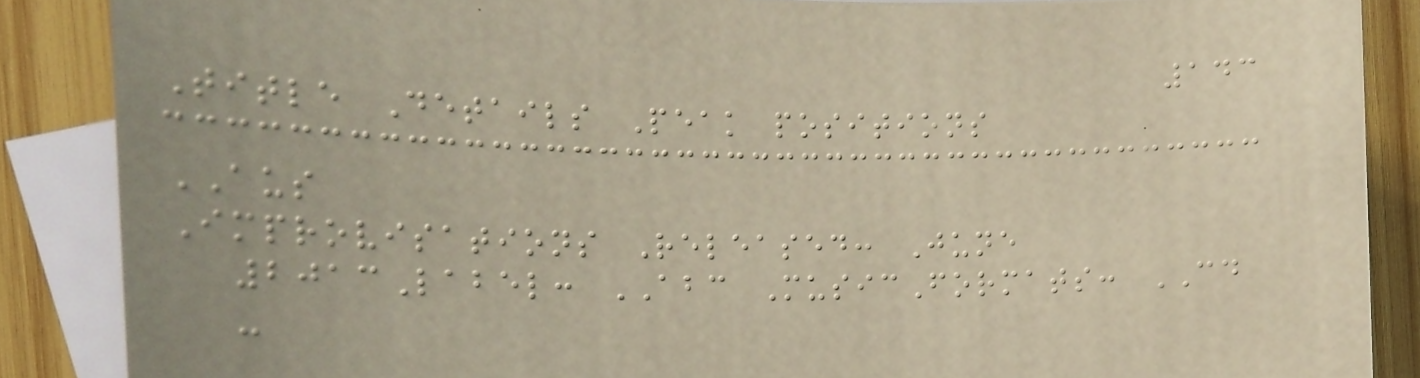143
Title Details Peak positions
AUS
Improvisations Released: June
2013Label: ABC MusicFormats: CD
-
